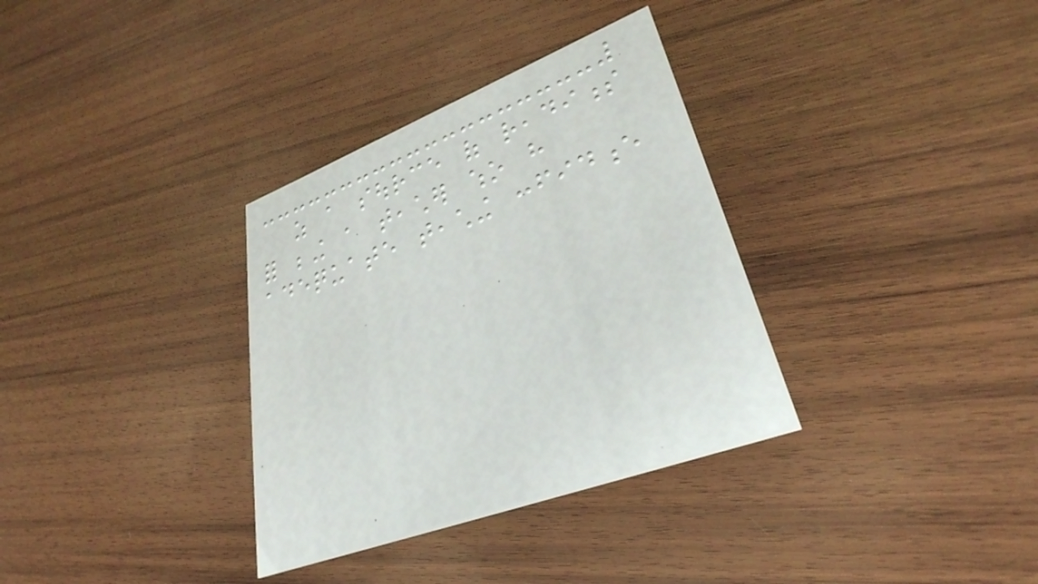as a source of readiness
for being a teacher who have
adequate teaching confidence
